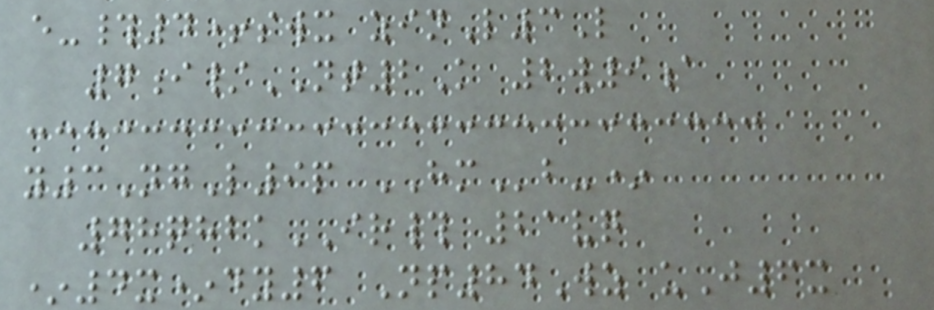e-#4+swx zinL3L
7i/NT2K 2w9a
y3NgL9p HMb-*
78qhbkIR# 21vq
*4x*dy6 Np84Wz uJ6x
